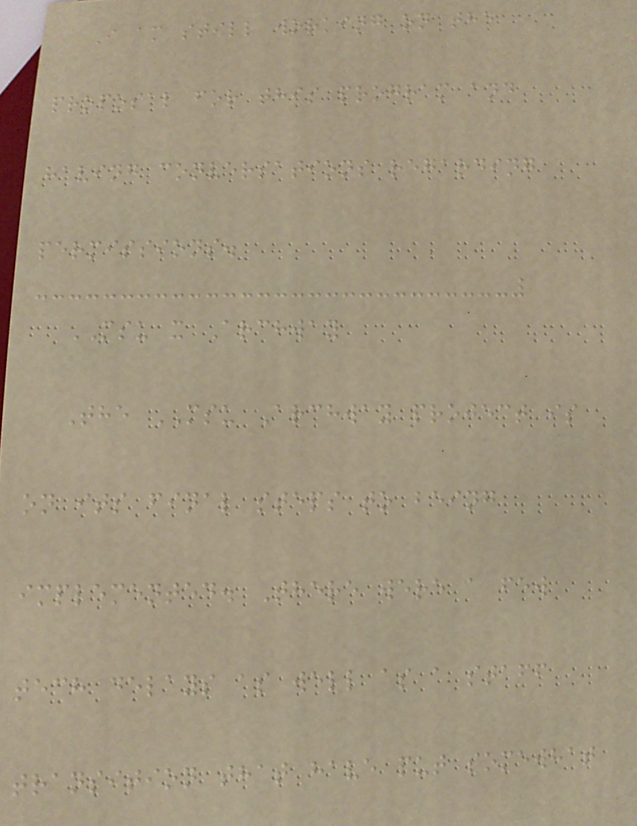I am still working on the
proposal for this program and
having conversations regarding
permissions.
MSU x Archway
The MSU Archway project is
on its final steps to being
implemented. There were a few
tech delays as well as a staff
transition that have put somewhat
